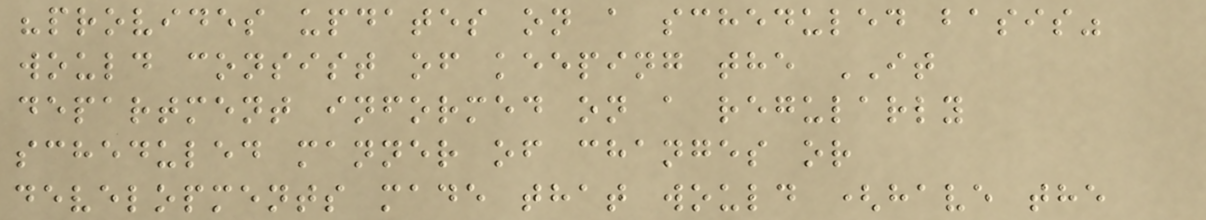"provides updates on a scheduled basis"
would consist of keeping the IT
department informed on a regularly
scheduled manner of changes or
developments made that would (have the
